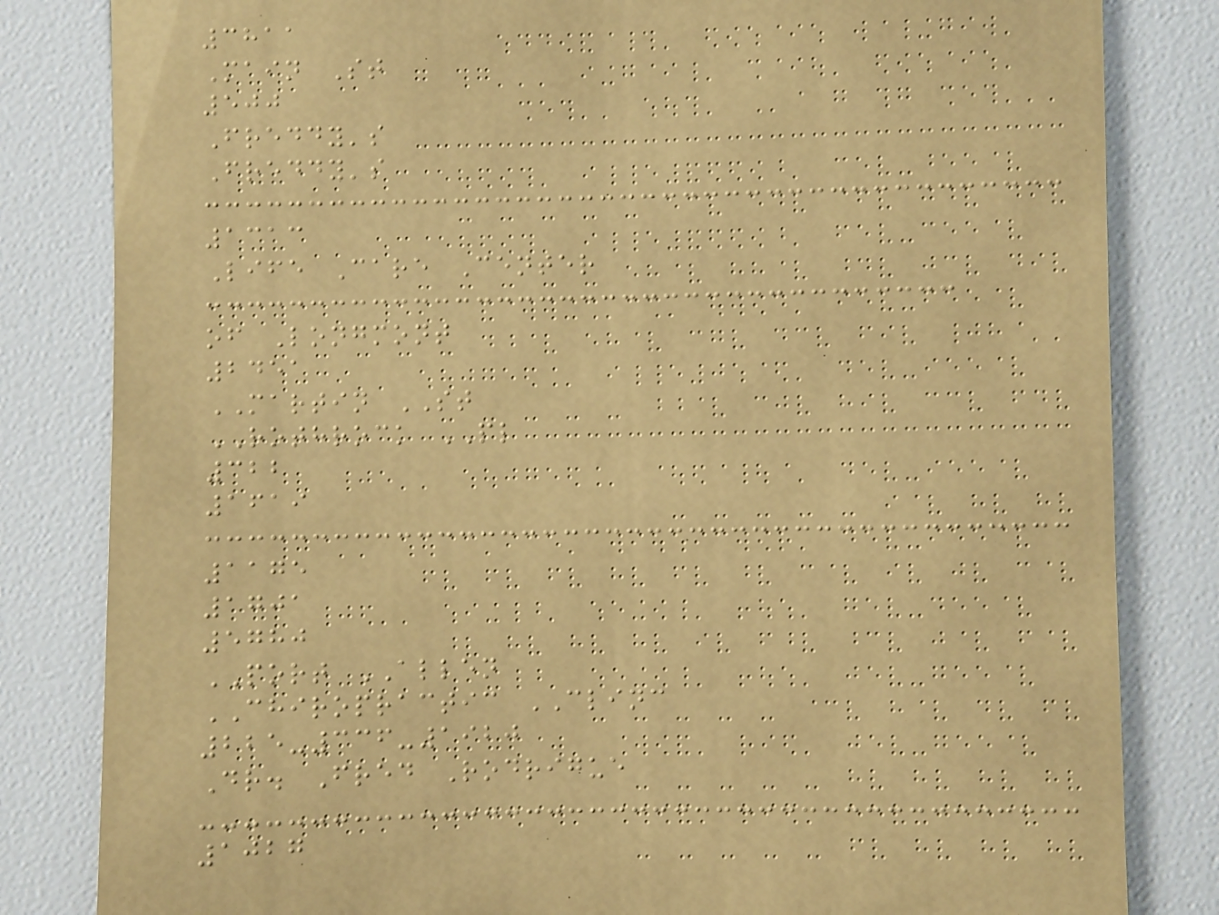3811
Main St
500
Freddy's
Freddy's
1313
Life Care Center
of Longmont
2451
MARTIN ST
ROTHROCK PL
322
1619
1175
1701
5780
PORT ALLEN
CHIROPRACTIC CLINC
225-336-1920
Dr. Fred Rodrigue
1027
